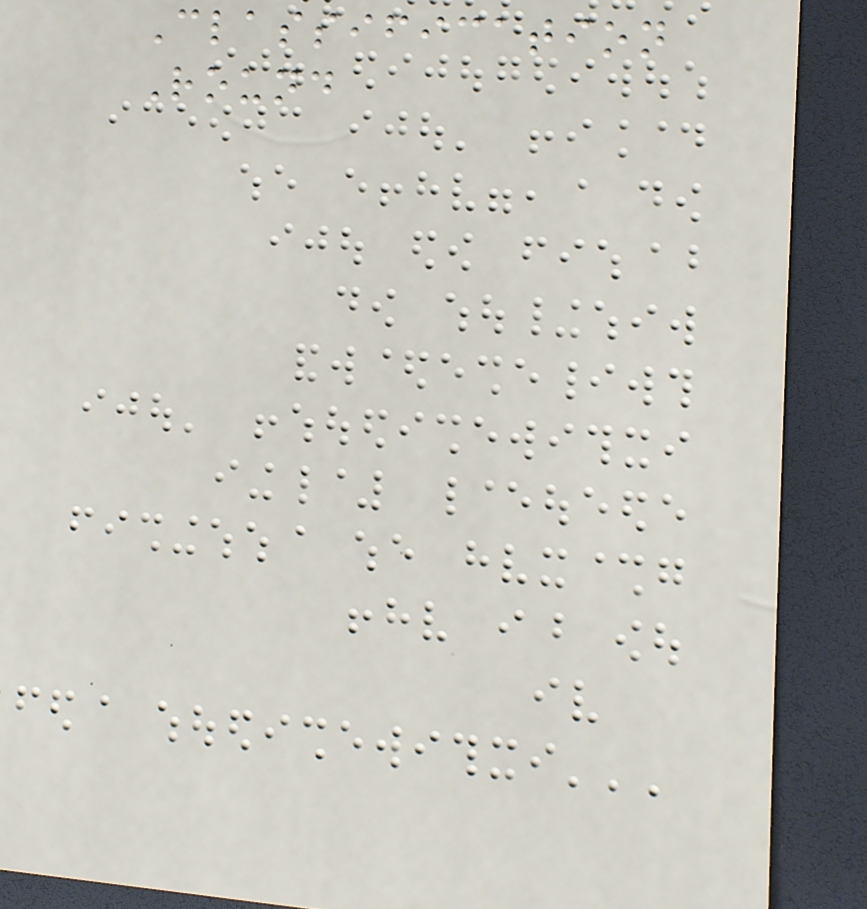Classification
Round
